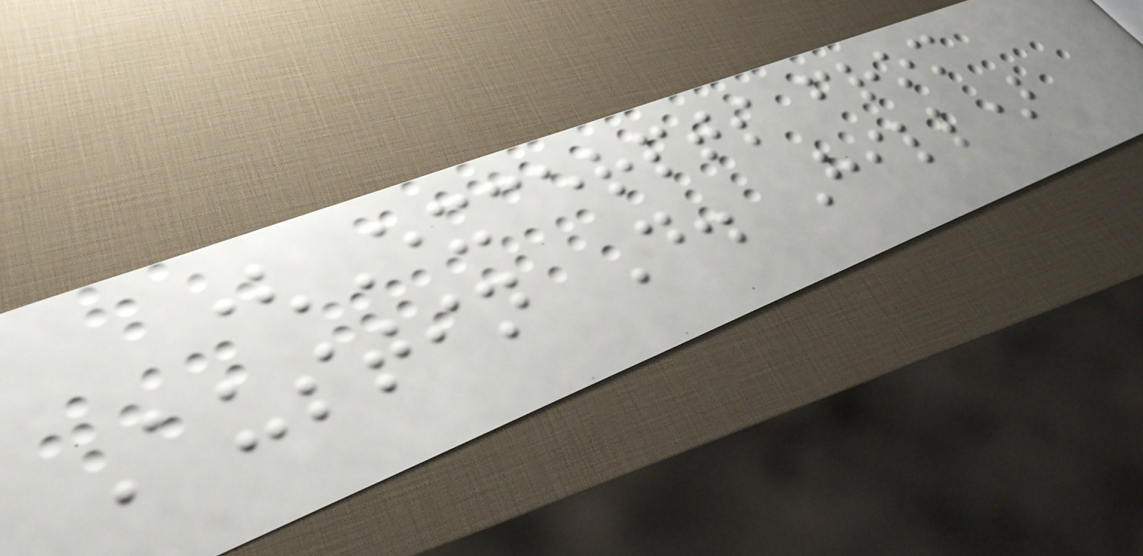(Excerpts from
Austin D. Hill)
